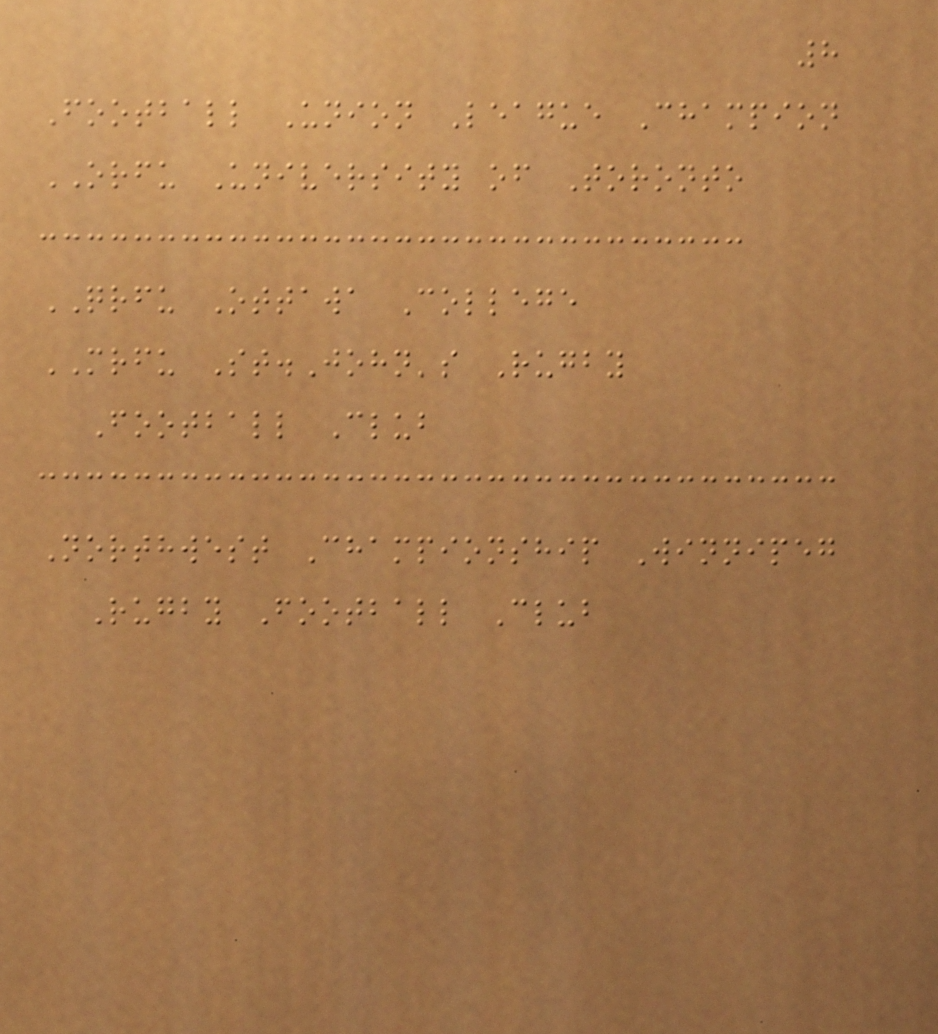8
Football Union League Champion
ORFU University of Toronto
QRFU Ottawa College
MRFU St.John's Rugby
Football Club
Northwest Championship Winnipeg
Rugby Football Club
